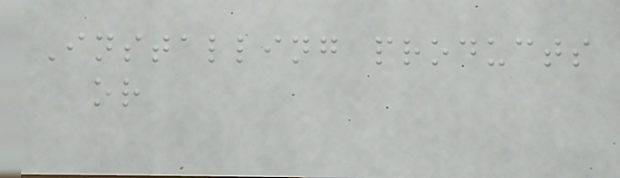Installing products
or
